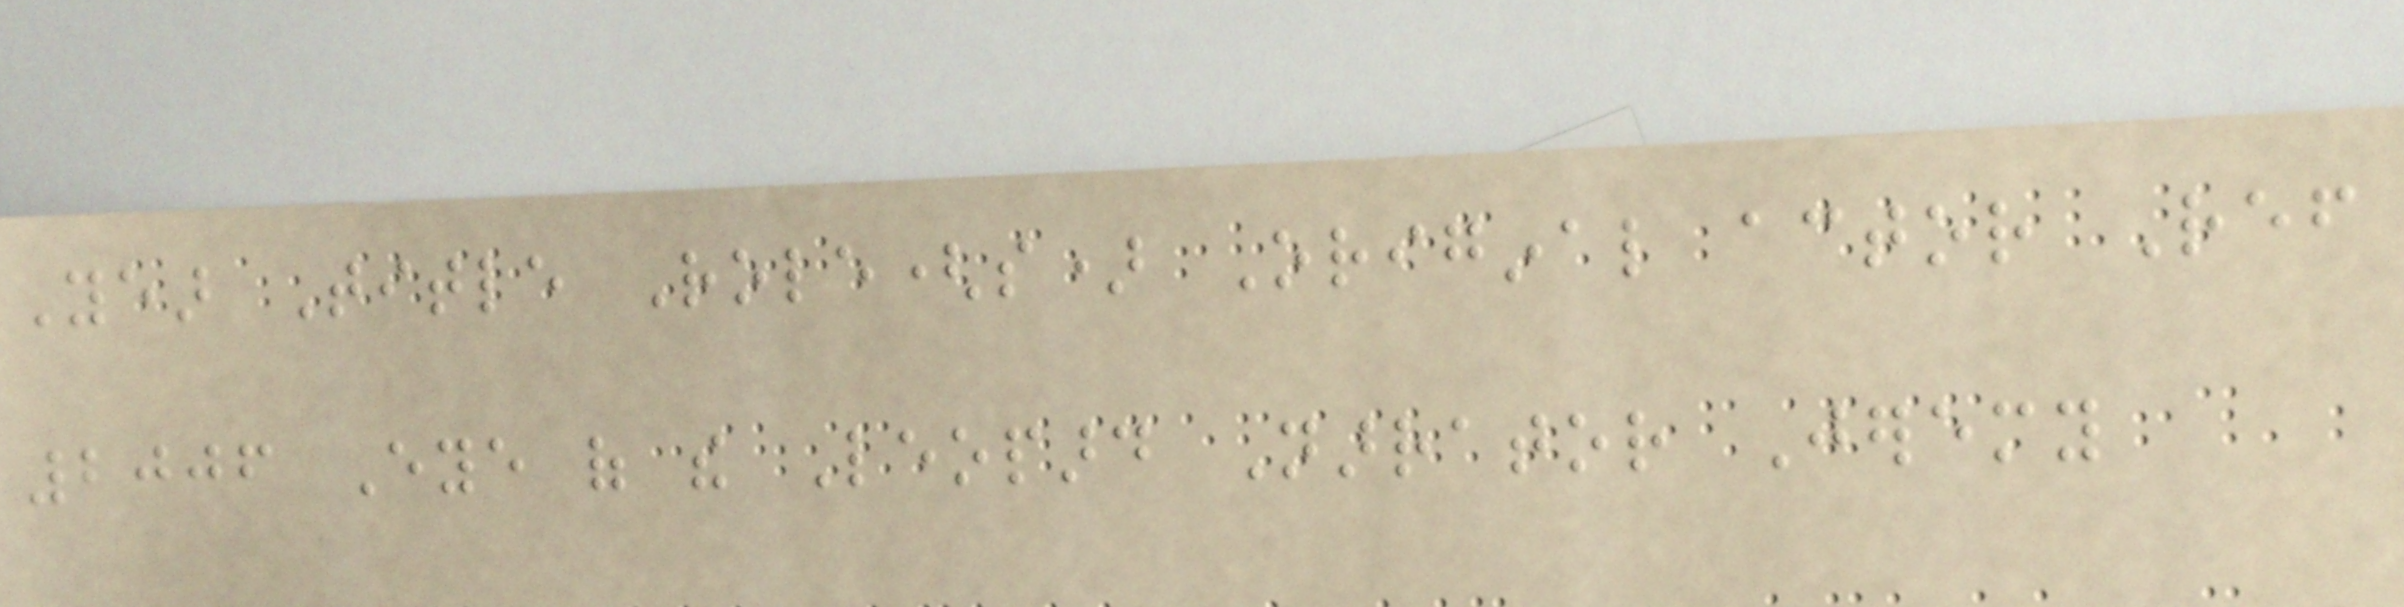Year Title Role(s) Original actor Ref
2006 Eye of the Leopard Narrator Jeremy
